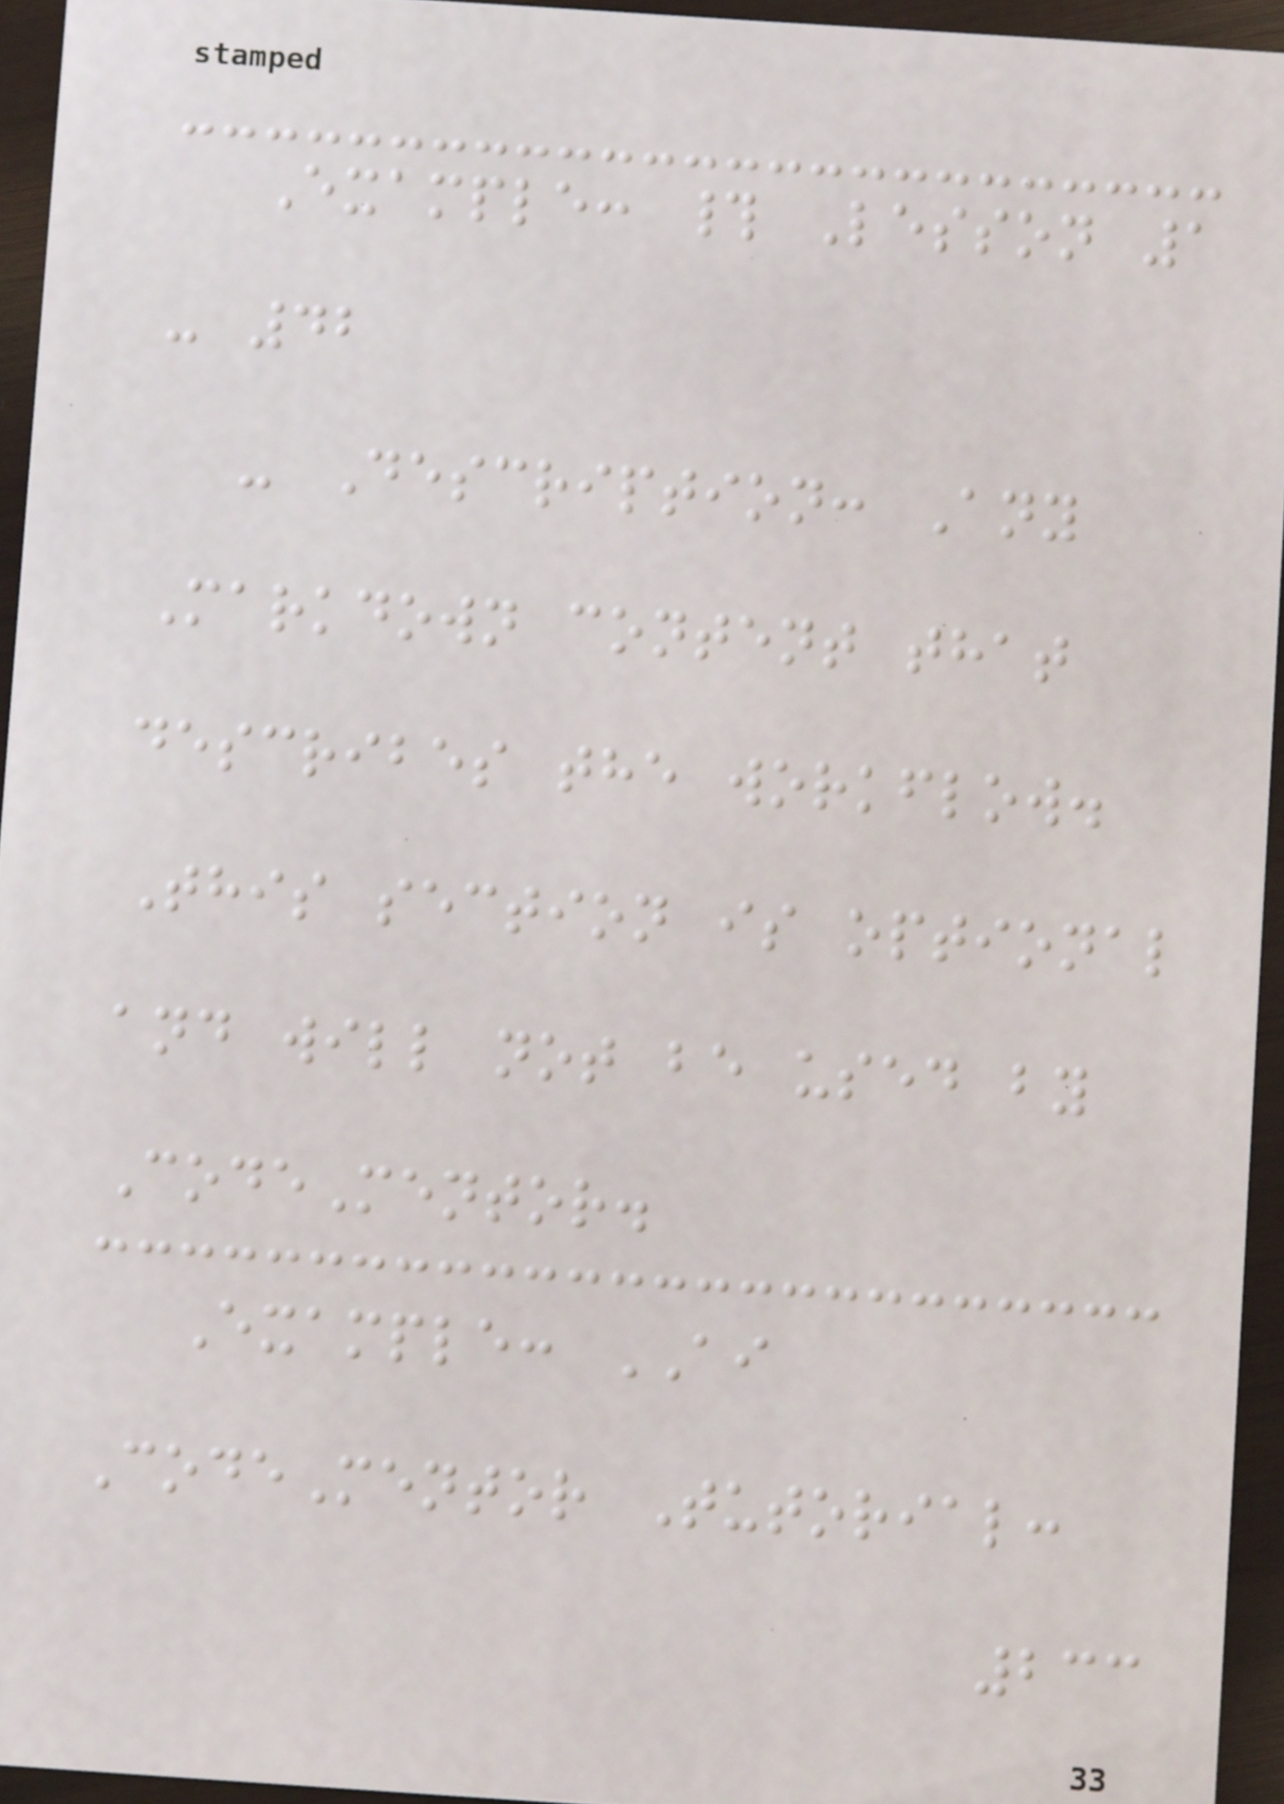Example: # Lesson 1
- 42
- Description: Any
Markdown content that
describes the workflow.
This section is optional
and will not be used by
CodeMentor.
Example: AI
CodeMentor Tutorial:
233
